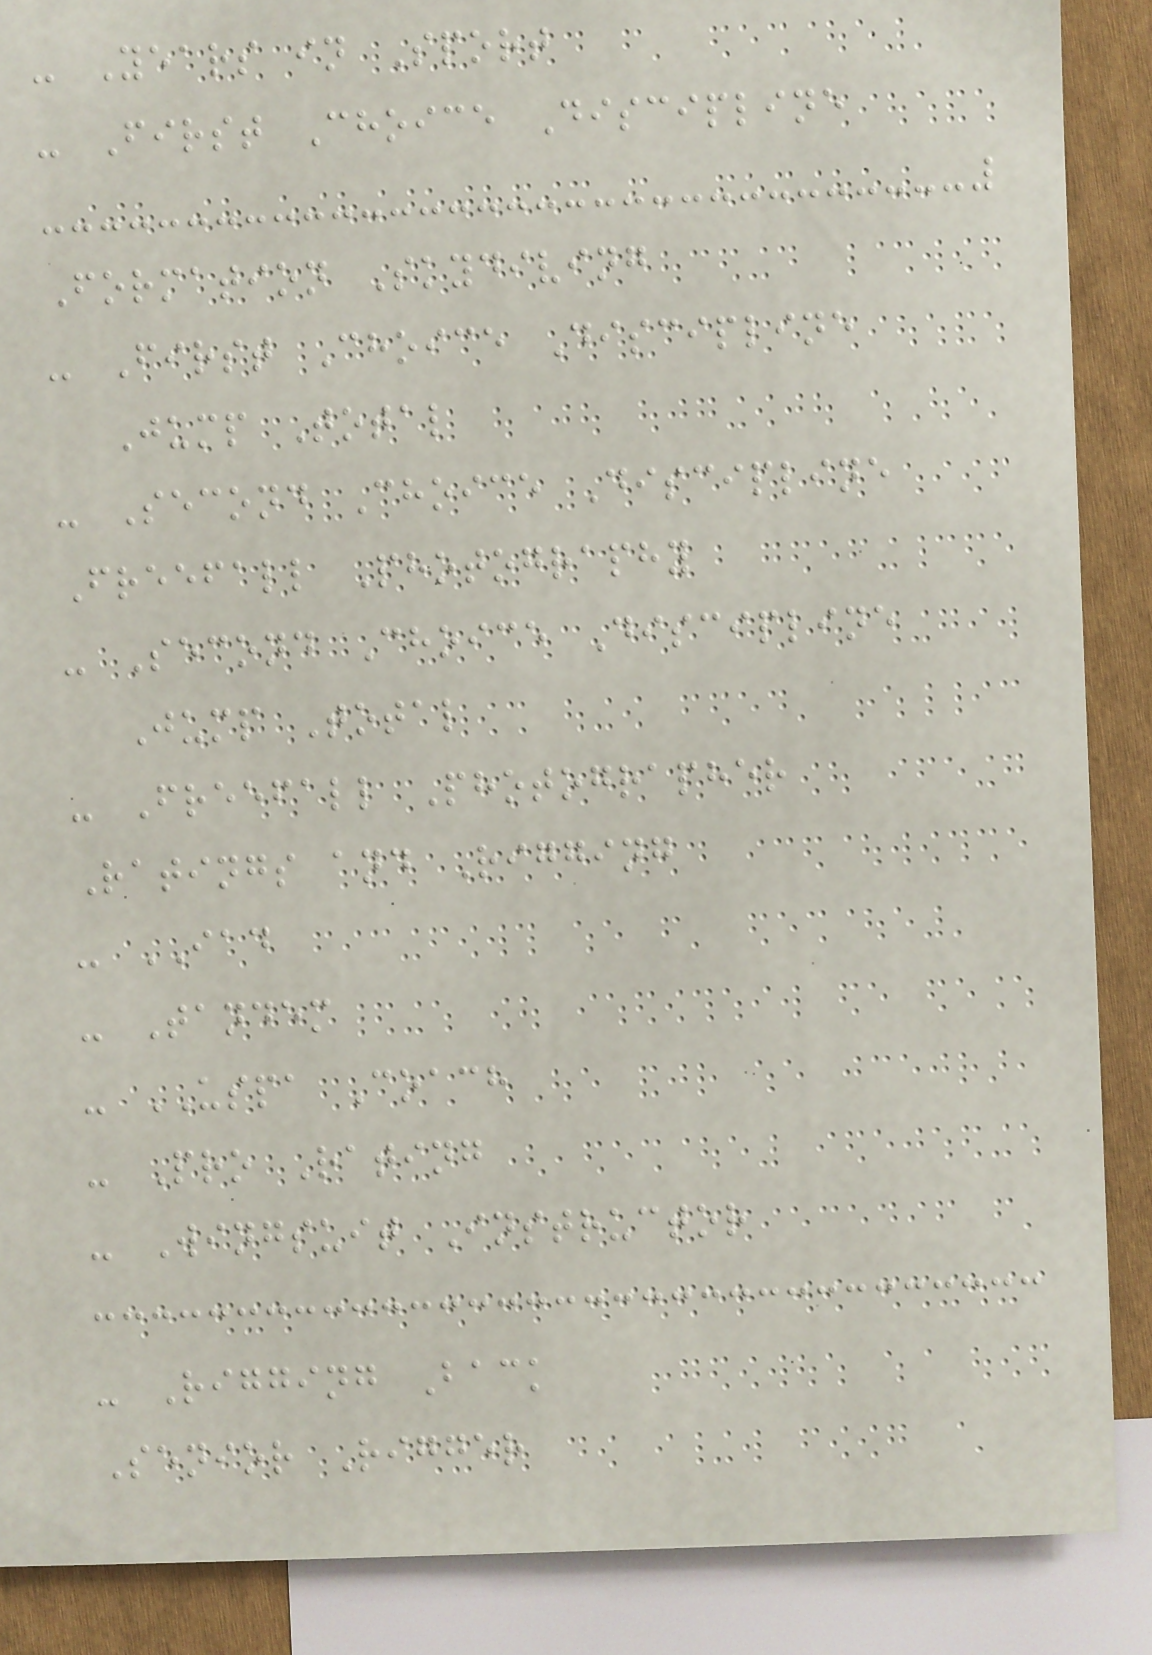- Years in Sport
- First Choice Discipline
Formation Skydiving
- First Choice Discipline
Jump Total
- Second Choice Discipline
Freefall Photography
- Second Choice Discipline
Jump Total
- Freefall Photographer
Ratings and Rigging
- IAD
- Tandem
- USPA Coach
- Pro Rating
- Wingsuit Instructor
- Rigging Back
Senior Rigger
